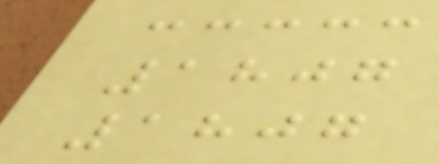1807
1807
